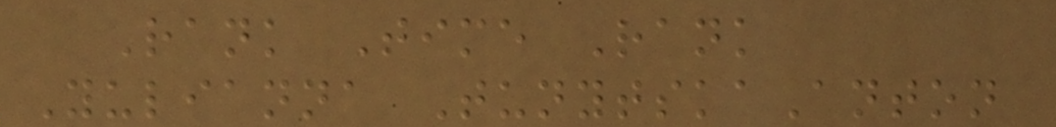Rank Time Rank
Yulianna TunytskaAnton
